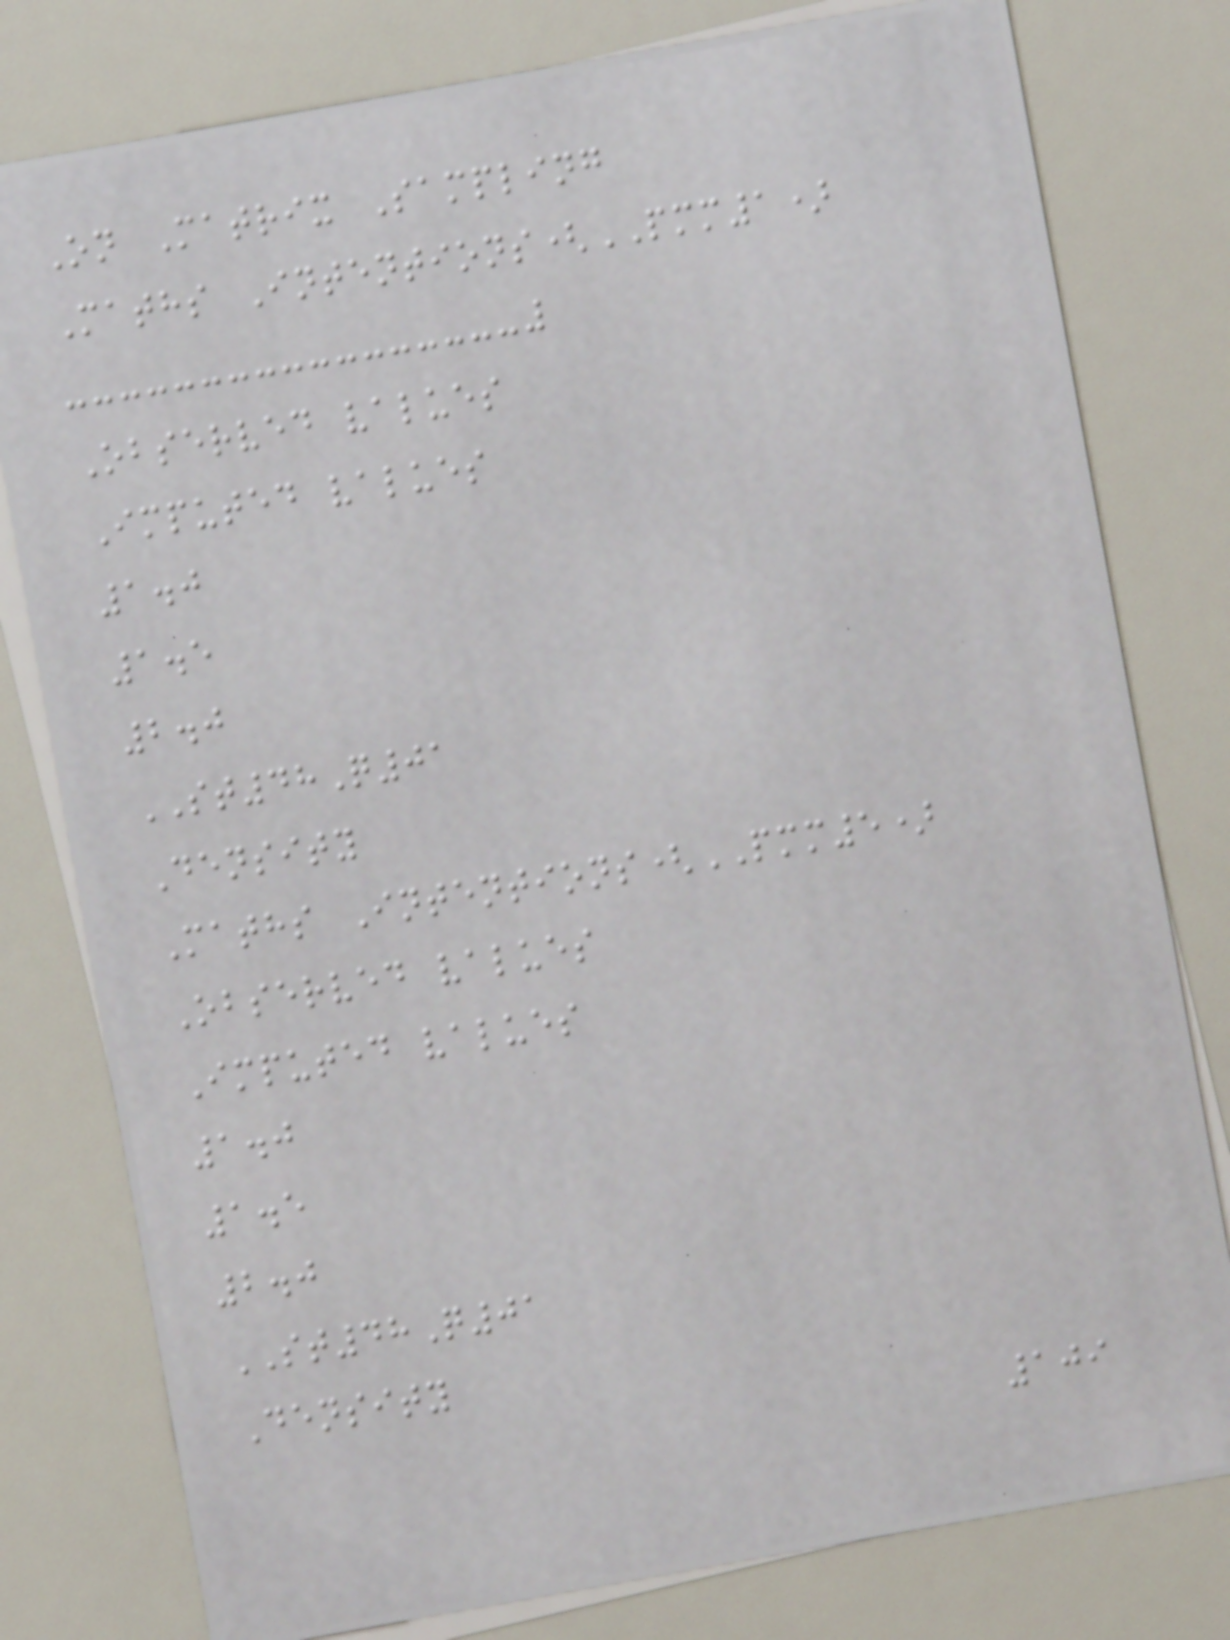On Matrix Sampling
Maths Intentions(PMM1)
Observed values
Imputed values
1.0
1.5
2.0
ST48Q01
Density
Maths Intentions(PMM5)
Observed values
Imputed values
1.0
1.5
2.0
ST48Q01
Density
109
